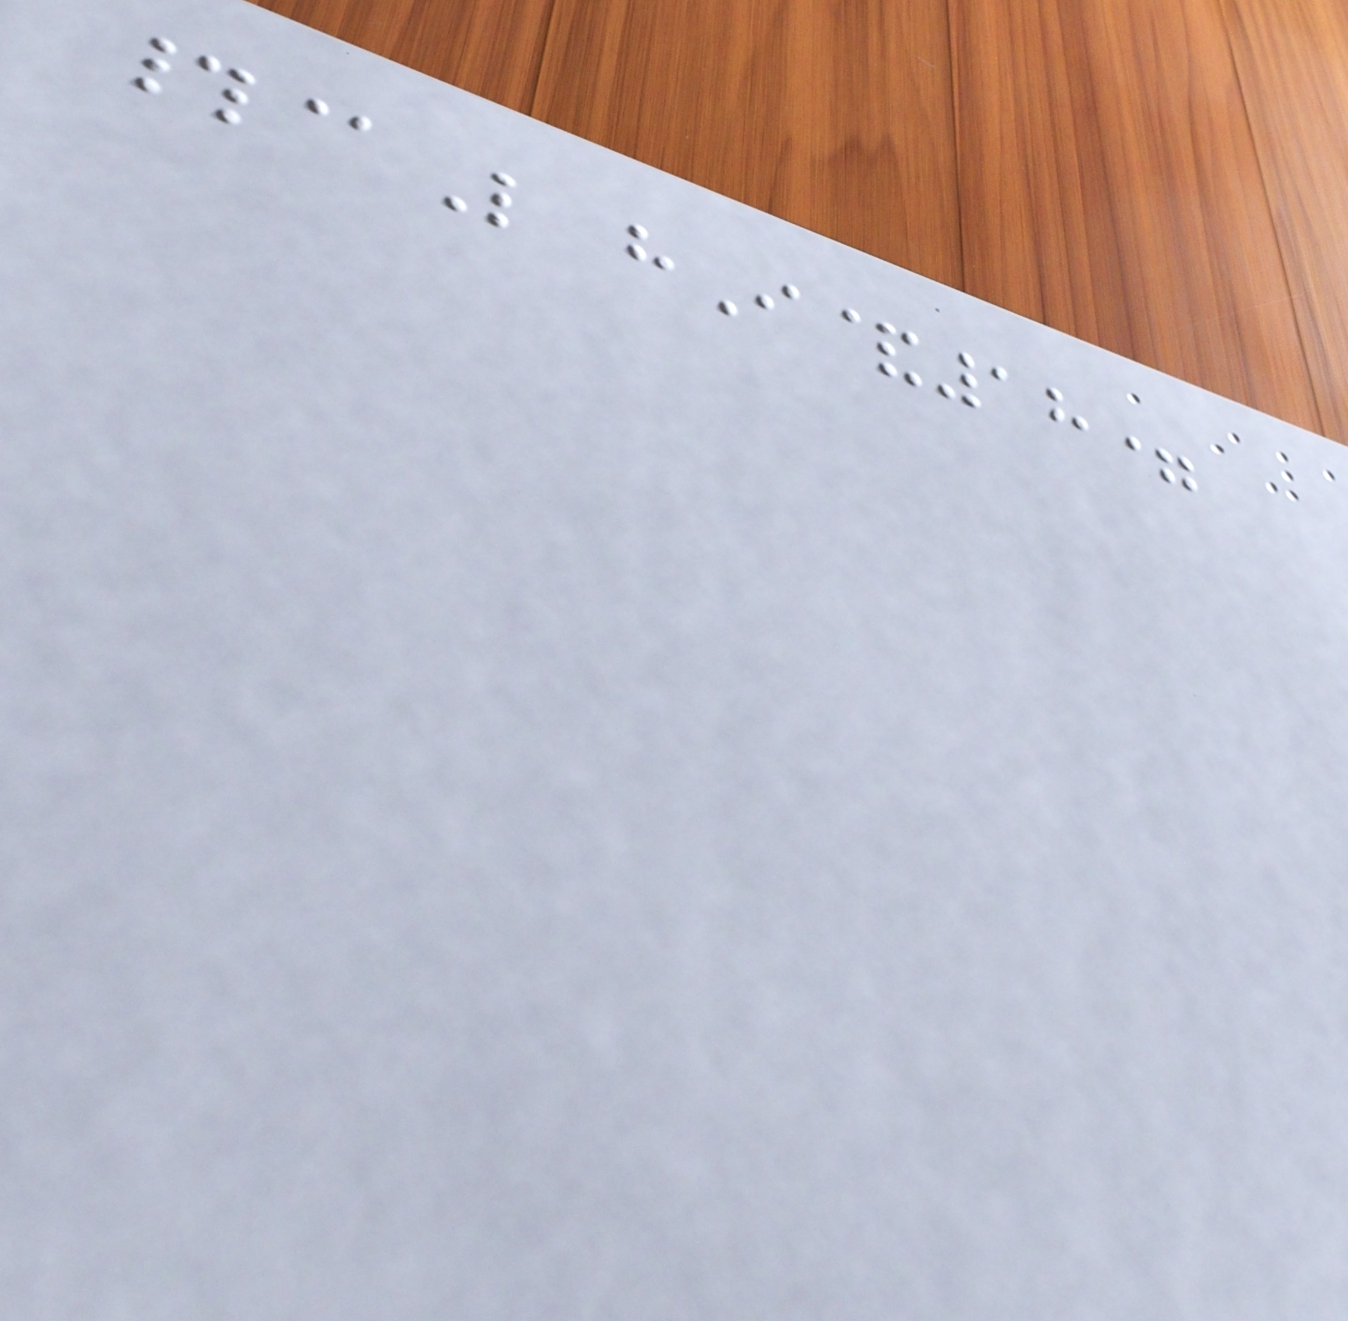#@L hI&18=
